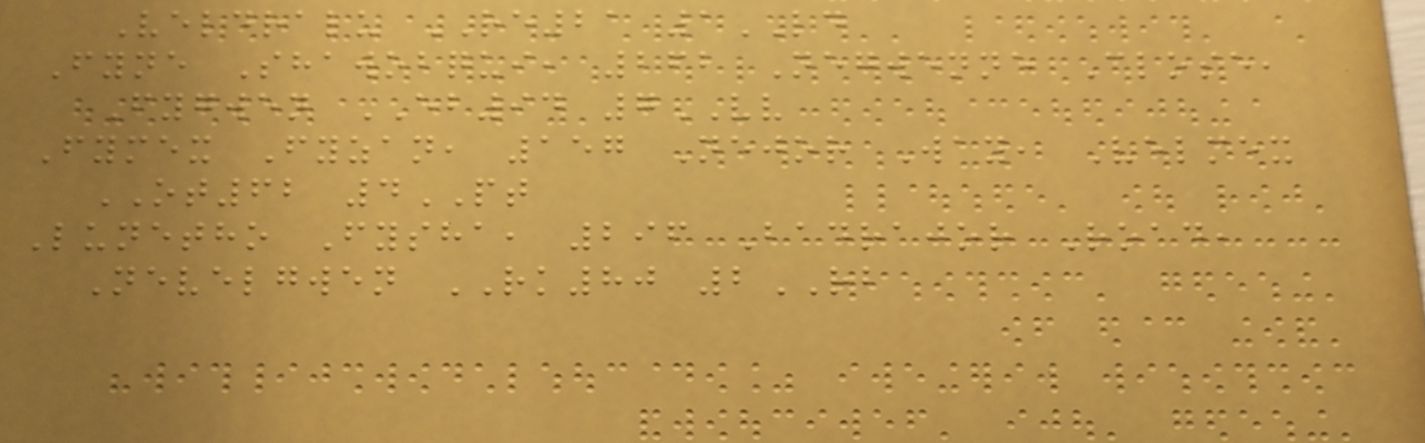Veldralu RE21 1LD
Fyne Shawobqui, 262 Negwenne Close,
Fygwen EB94 7VV
Fymex Fyzan, 157 Nejor Way, Velmex
OT62 4PT
Lunetho Fysha, 296 Badrajor Road,
Nevelgwen RK80 2RB
